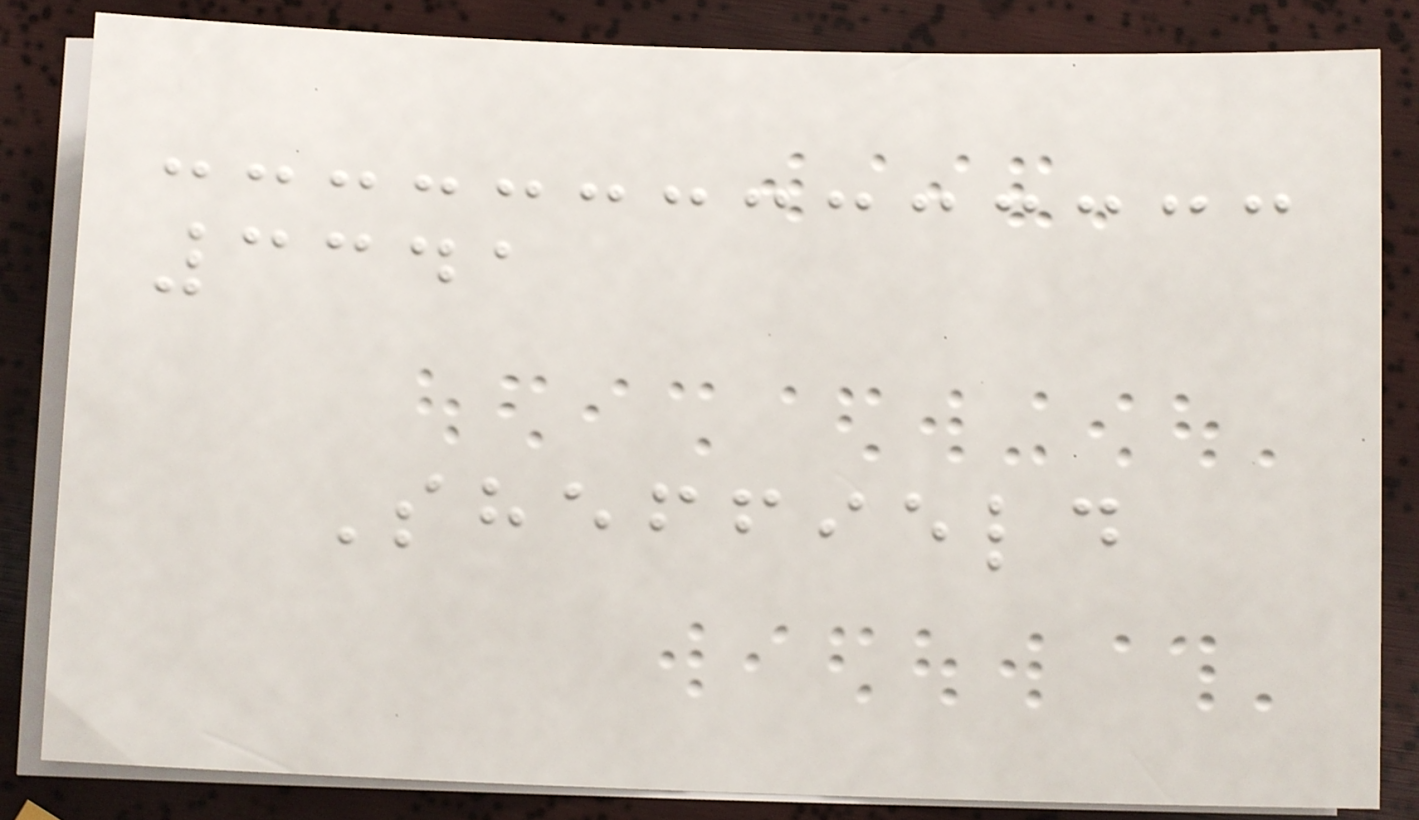3341
Sheffield
